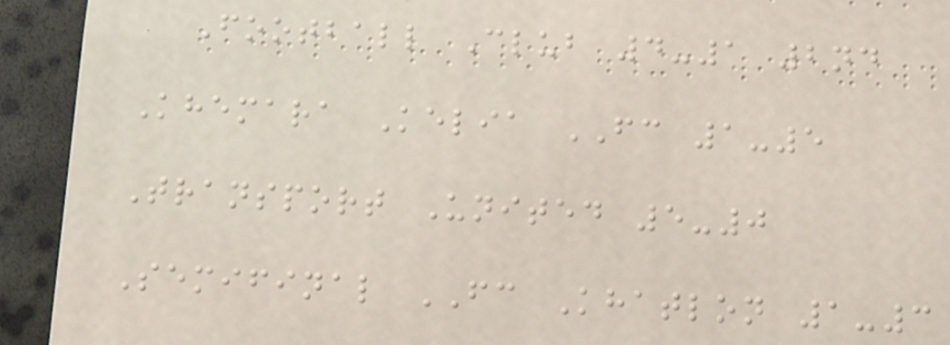Football Club 4-1 2nd
Khemara Kelia FC 1-5
Transport United 5-0
Semifinal FC Khatlon 1-3
